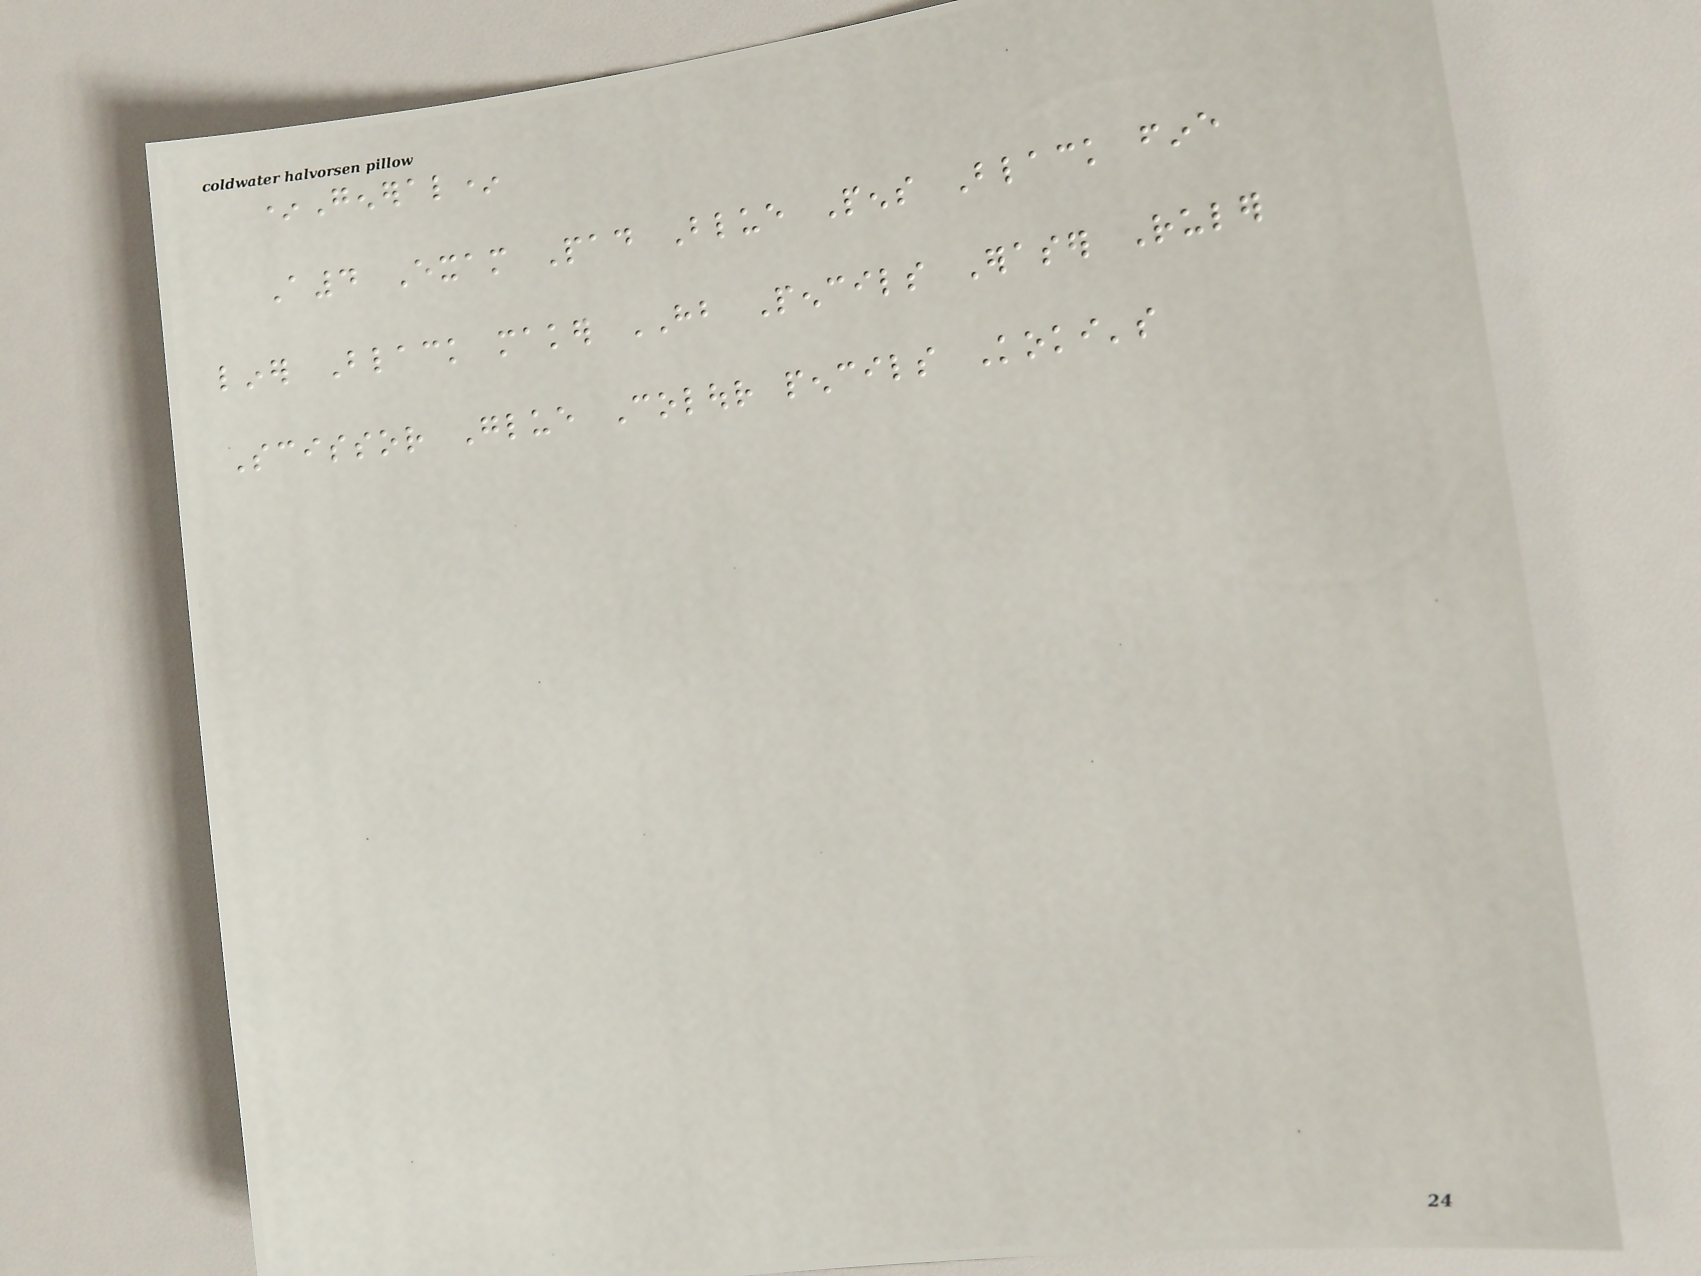*General*
A4 Exam Pad Blue Pens Black fine
liner Black maker HB Pencils Eraser Ruler
Scissor Glue Colour pencils Koki's
